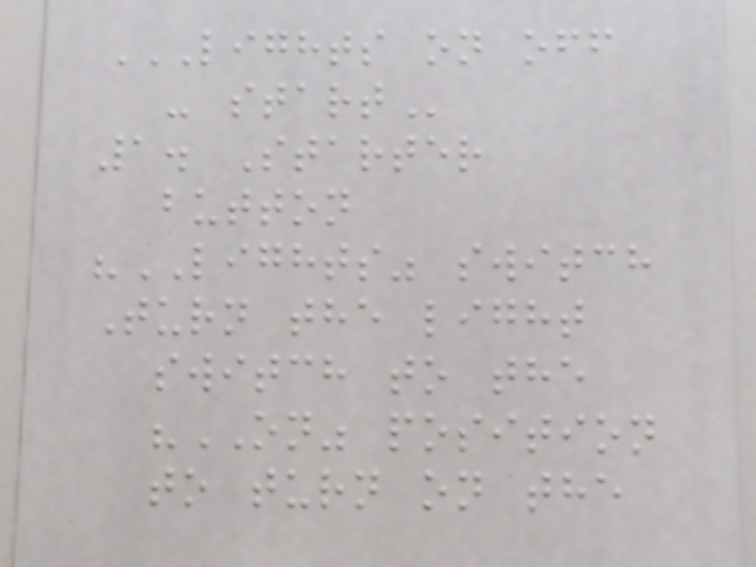LIGHTS ON OFF
- START
1. Starter
button
"LIGHTS" switch
Turn the light
switch to the
"ON" position
to turn on the
